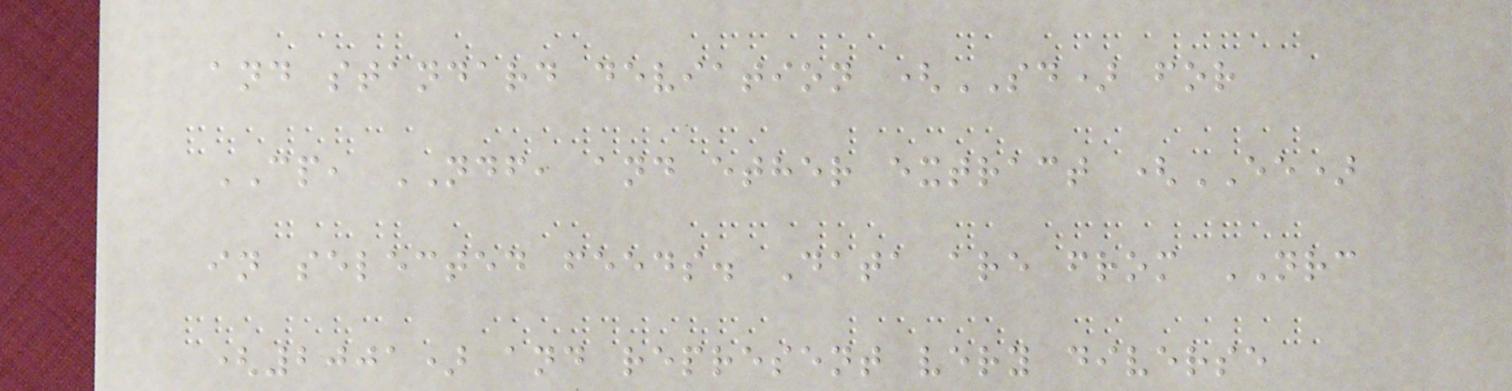and standard deviation (SD) for
CP, NDF, and ether extract (EE)
in selected feeds. Data are from NRC
(2001) and represent very diverse
